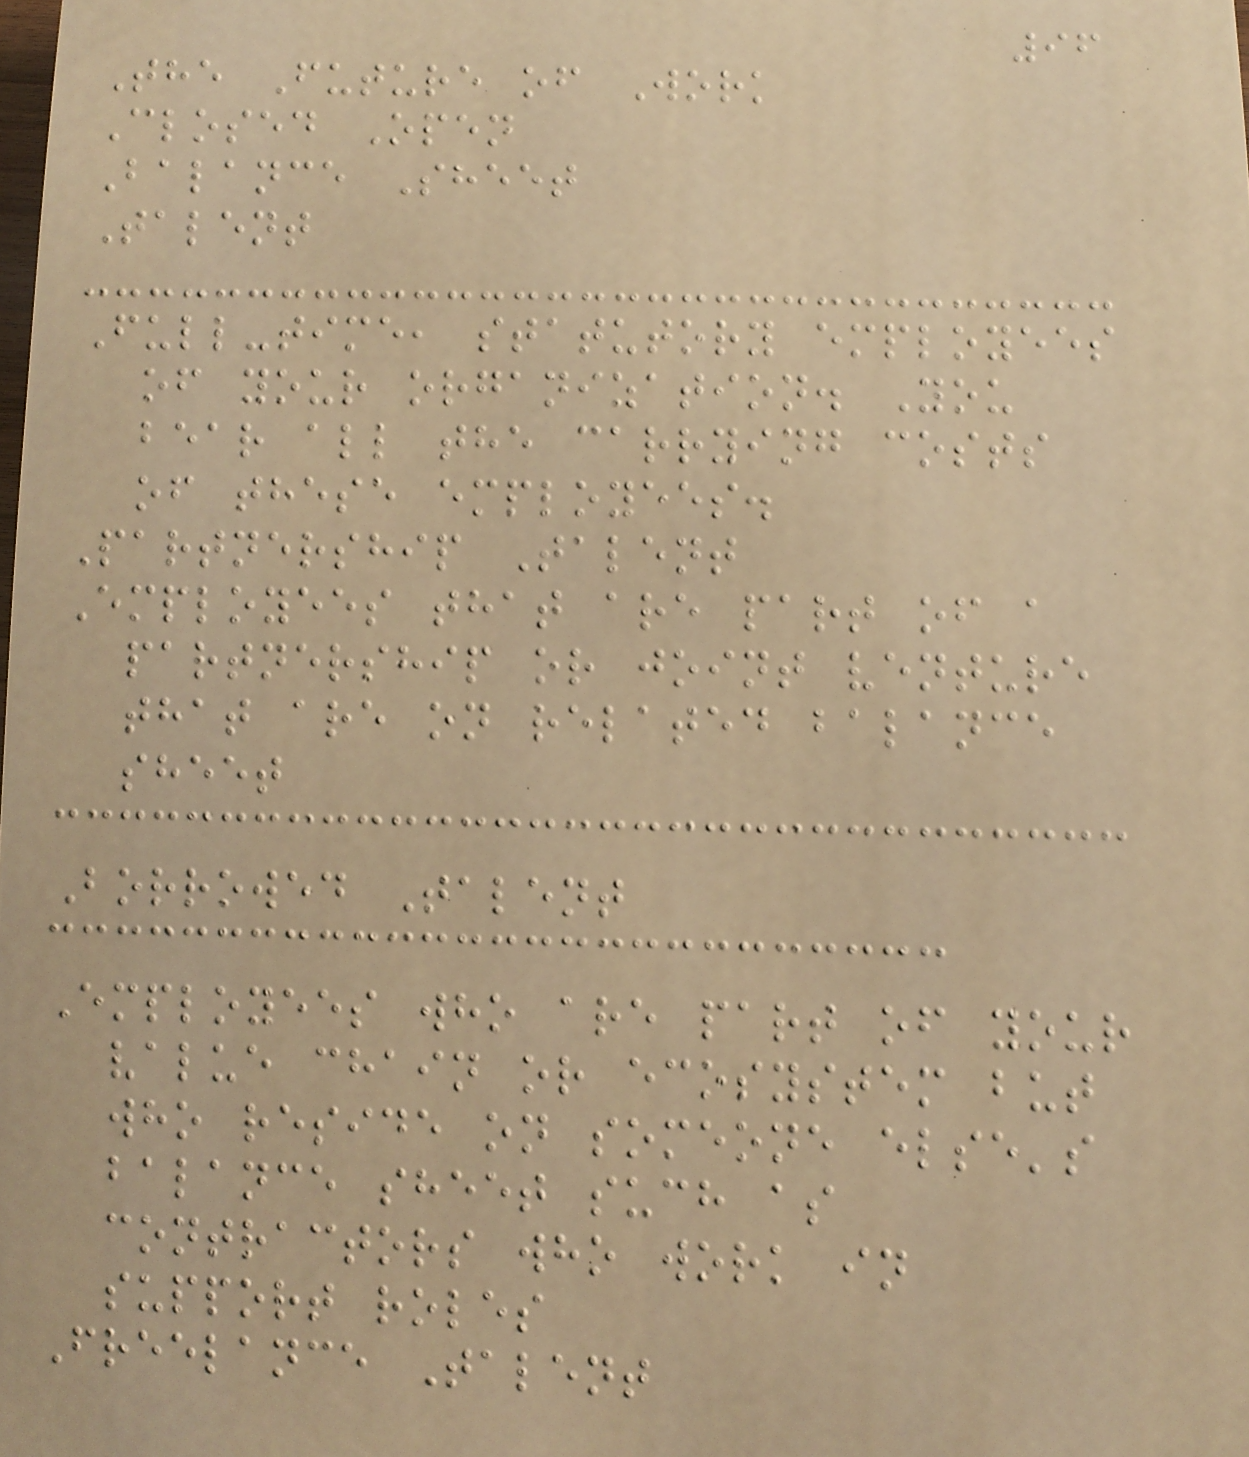96
The Future of Work
Closed Open
Balance Sheet
Talent
Full-time, statutory employees
of your organization. You
bear all the carrying costs
of these employees.
Partnership Talent
Employees that are part of a
partnership or joint venture
that are on related balance
sheet
Borrowed Talent
Employees who are part of your
value chain or ecosystem but
who reside on someone else's
balance sheet such as
contractors who work in
support roles
Freelance Talent
